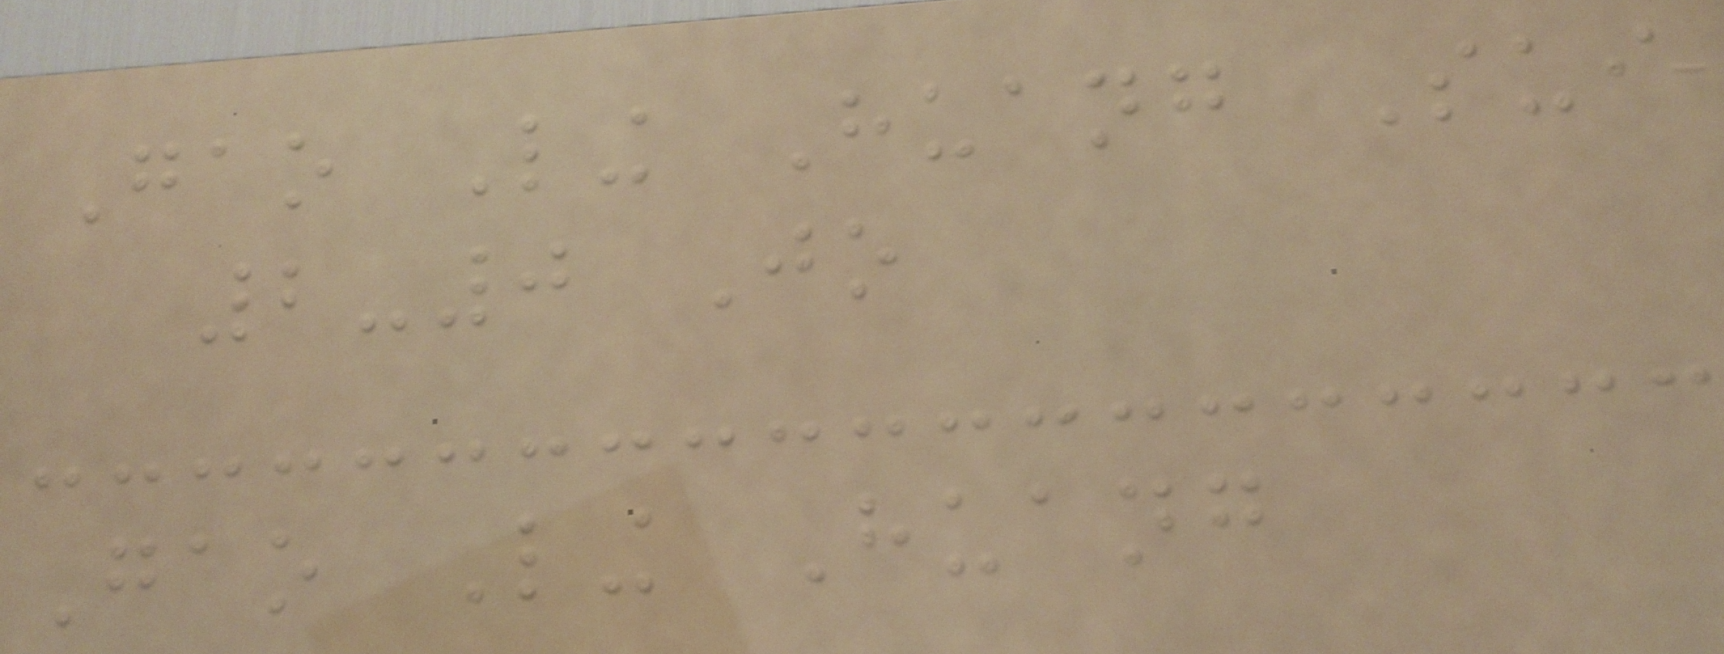Gao Ling Huang Sui
2-0 Jo
Gao Ling Huang
